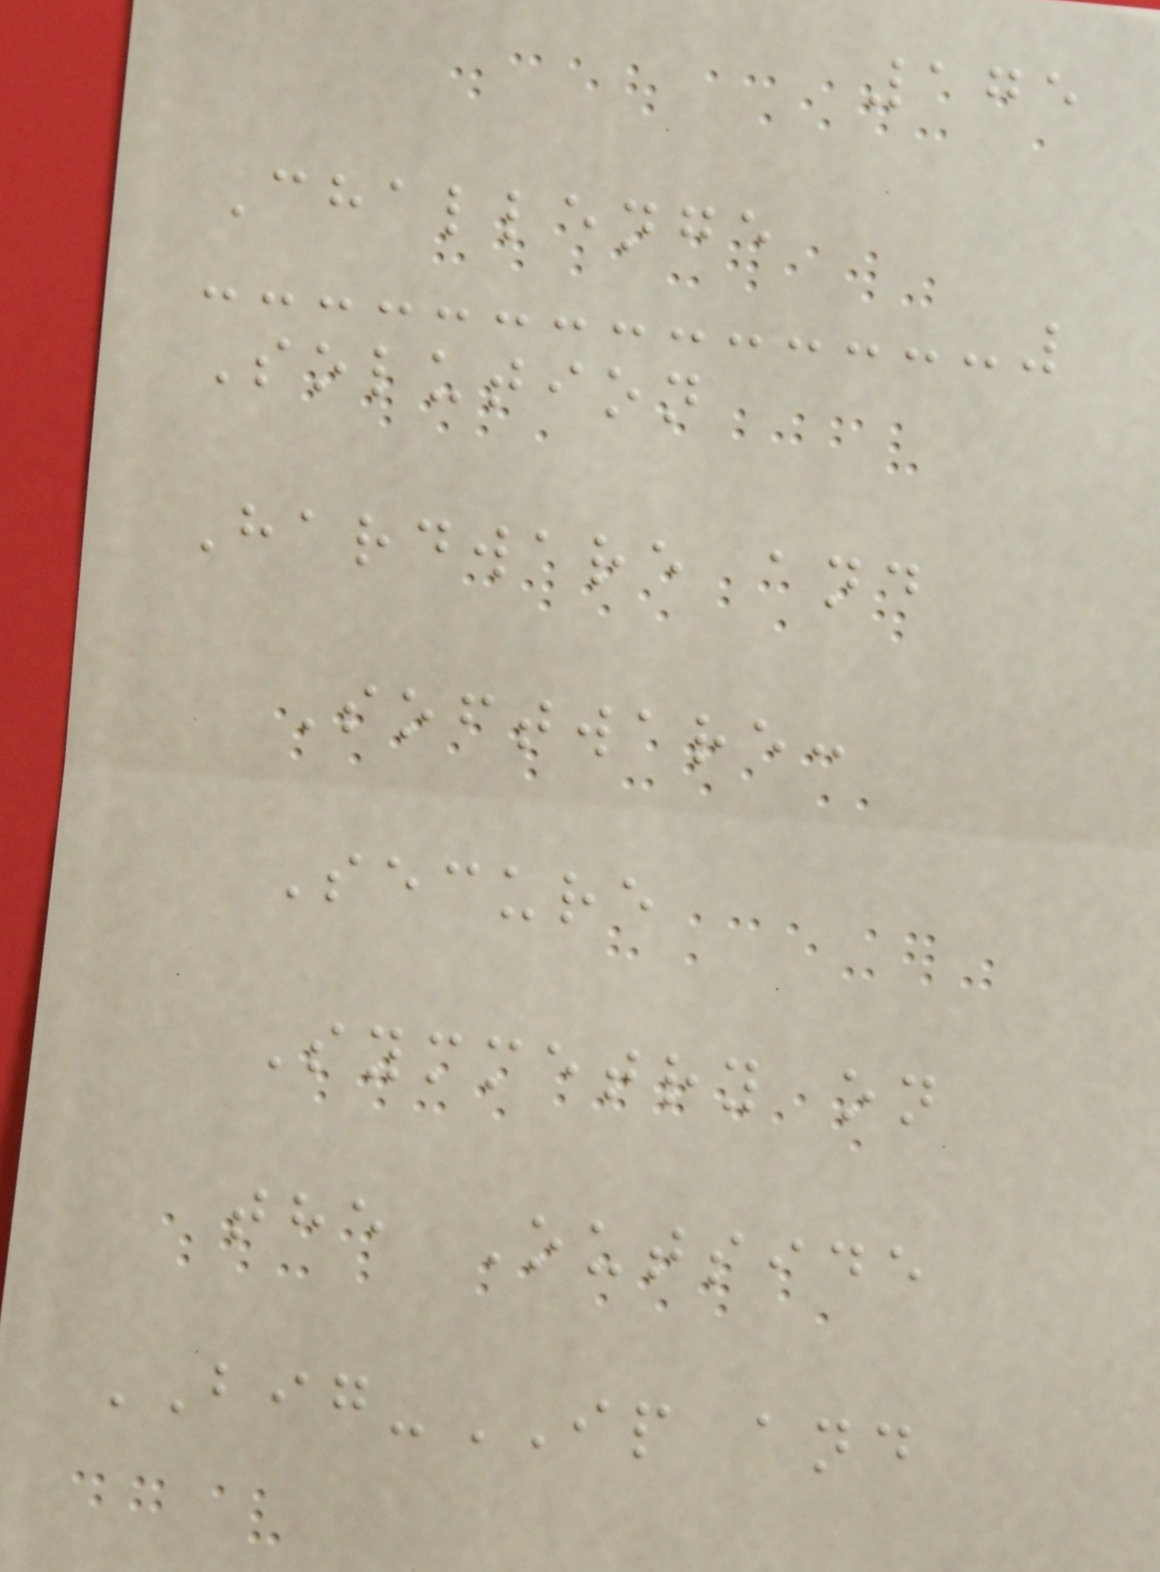175
Challenge
Solution
Hardware and
Software:
Secure
Symmetry on
the Outside
BIG-IP and
